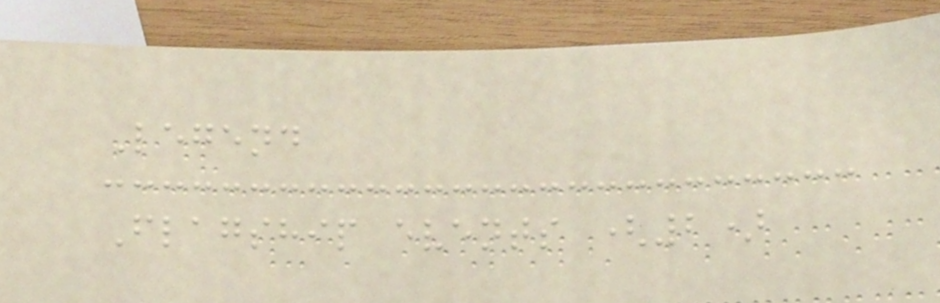Legend
Flagship events (2)
